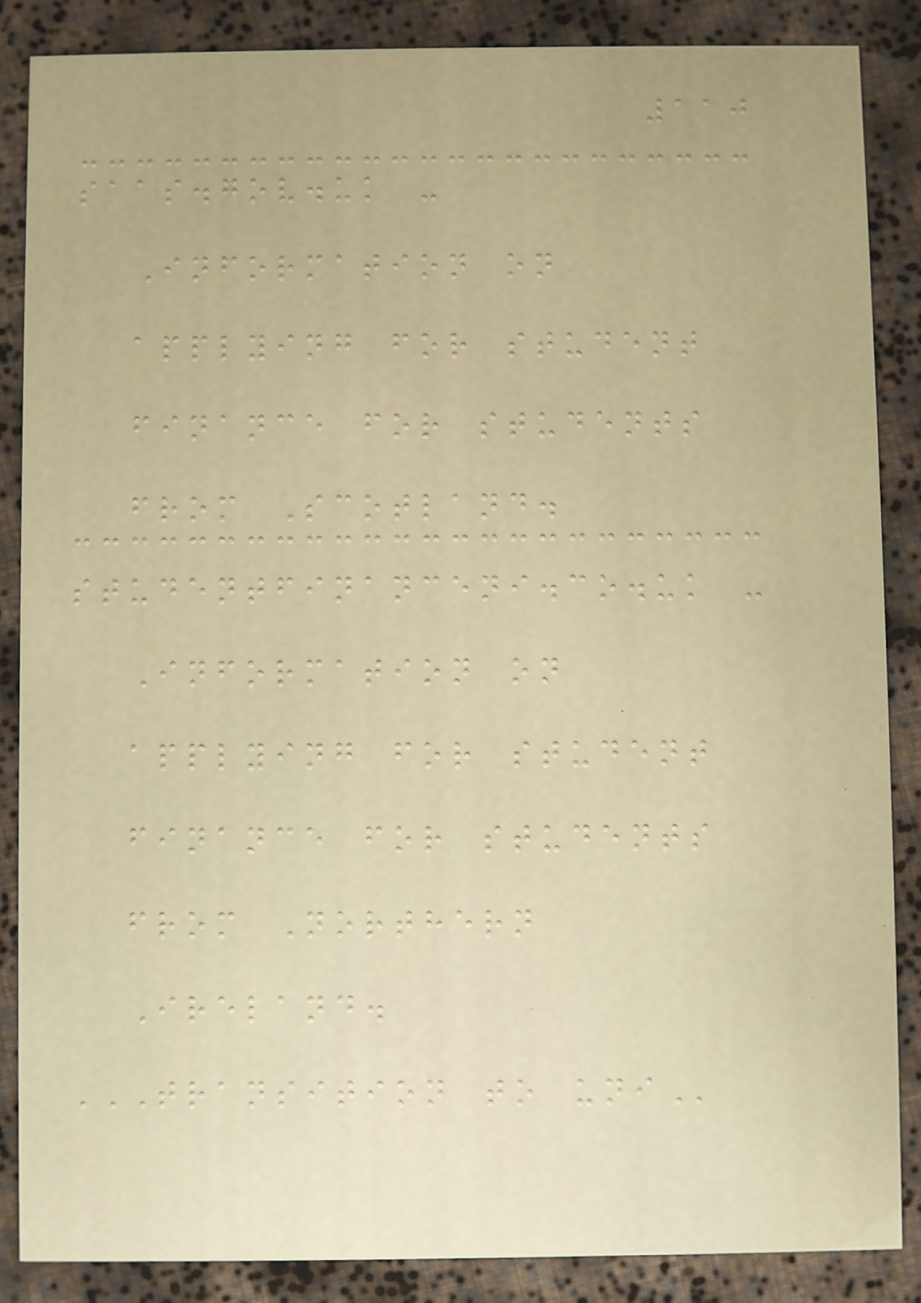110
saas.gov.uk -
Information on
applying for student
finance for students
from Scotland.
studentfinanceni.co.uk -
Information on
applying for student
finance for students
from Northern
Ireland.
TRANSITION TO UNI
